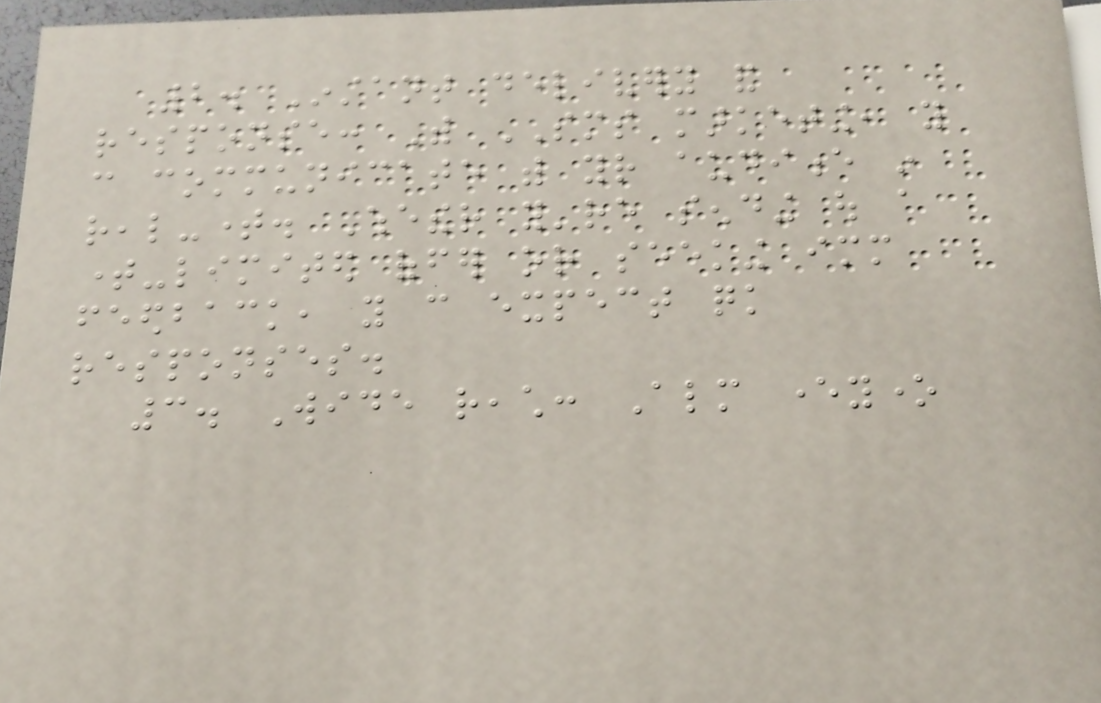2. Instant delivery and
response: With SMS marketing, you
can communicate with your audience in
real-time. Whether you're sending out a
time-limited offer or seeking immediate
feedback, you can expect quick
responses.
3. Wide reach: Almost everyone
